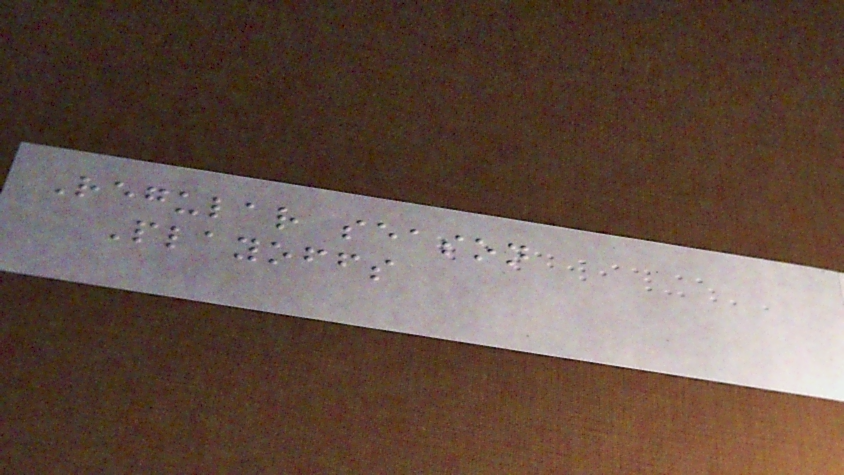Regular season
Playoffs
